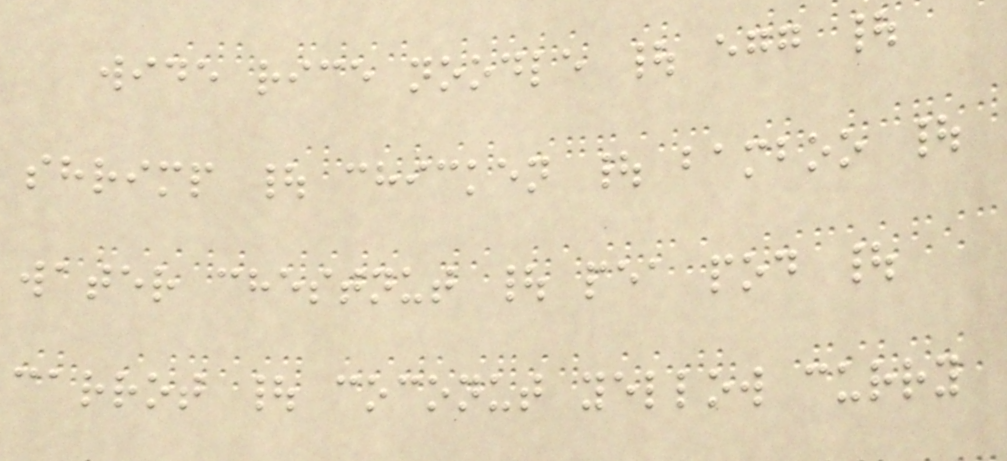wide rice noodle | egg |
shrimp | chicken | bamboo |
water chestnut | pea pod |
carrot | coconut yellow curry
